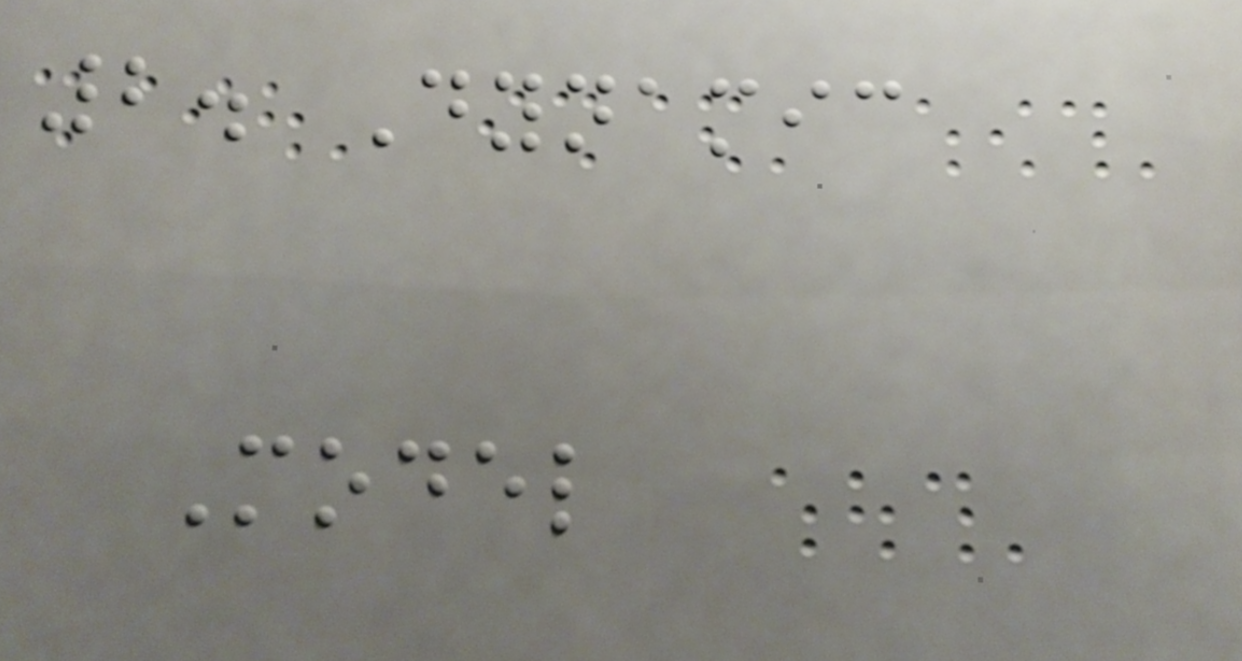2. Dynamic
Model
